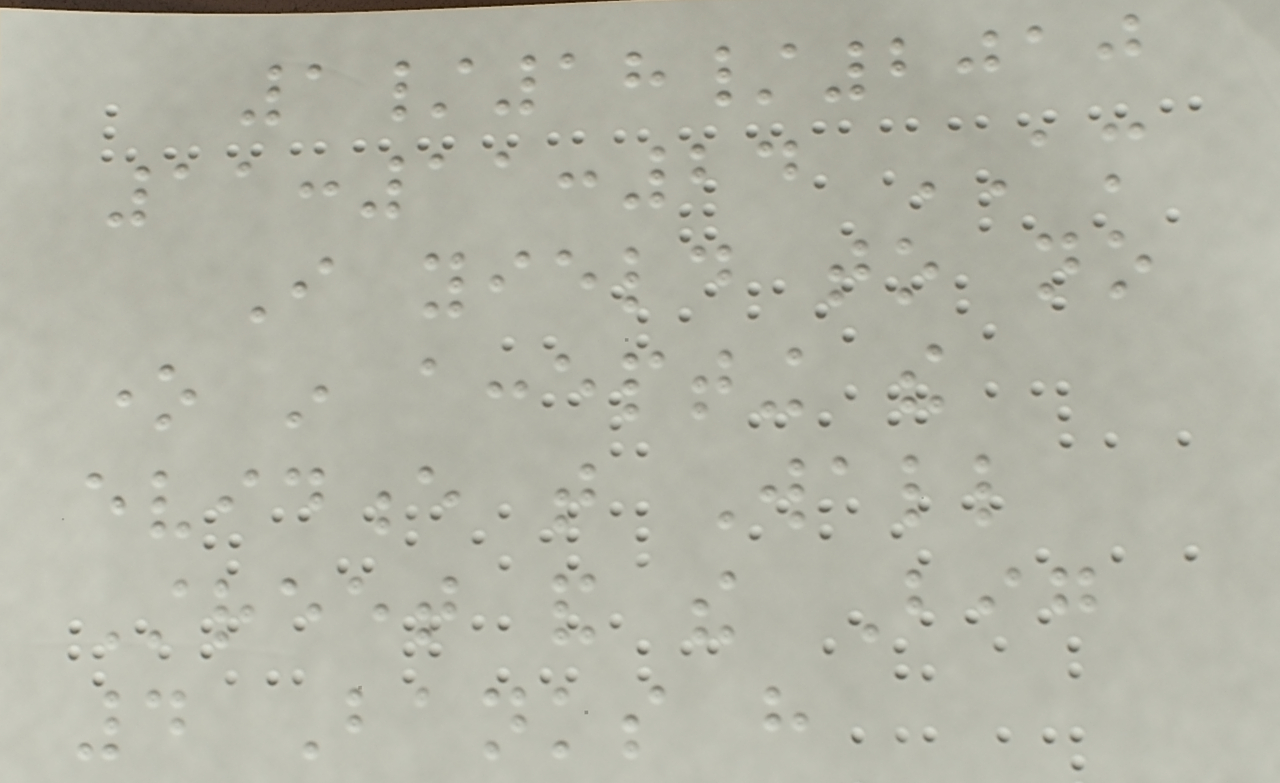1/18/2010
11:11:24 AM
I yield to no
one in accepting the
evidence that Wall
Street and the Big
4 Banks have
